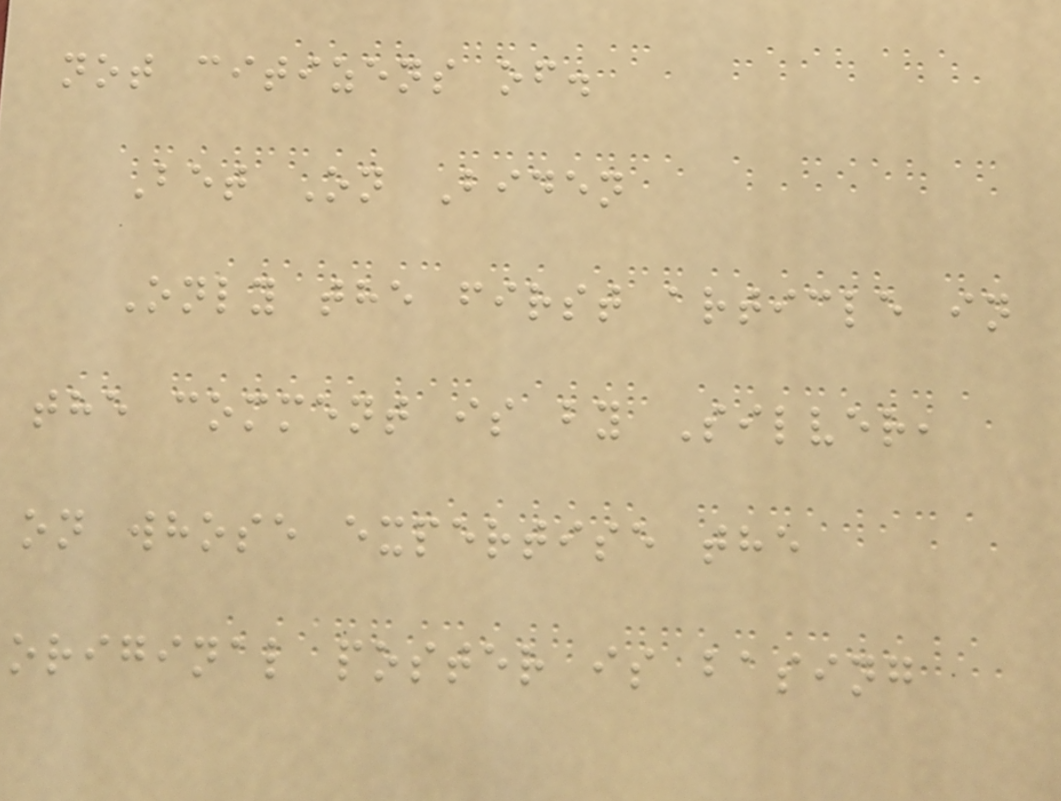not citizens of.
Bet On Biden
Only the first article in
the comment is by Silver,
on whose expertise the
original poster is basing
